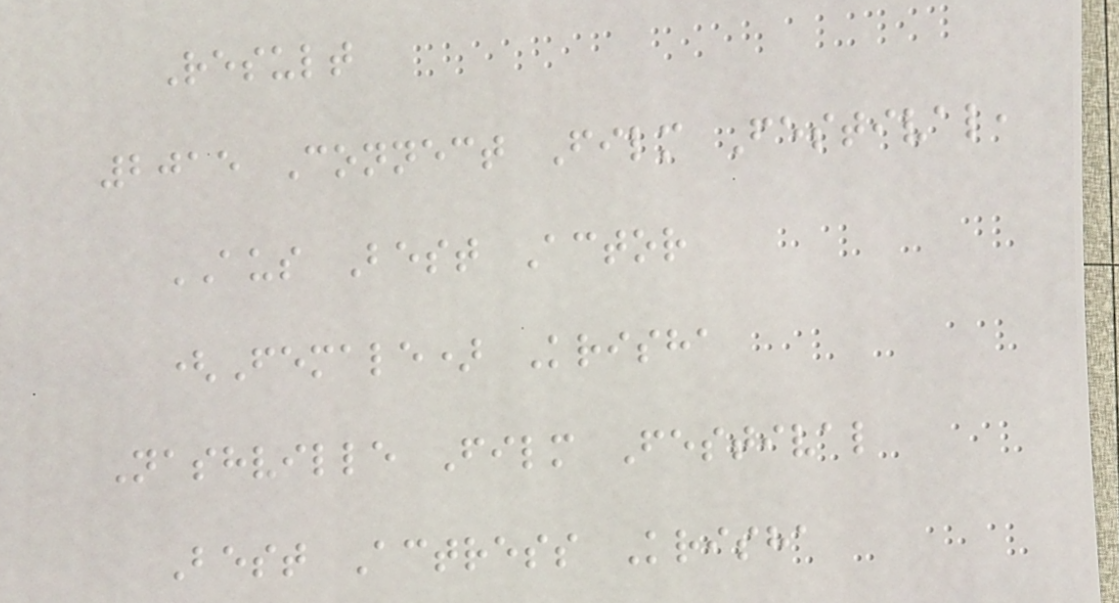Result
2015 Connect Film Festival,
AUS Best Actor
(Female) Krisha
Nashville Film Festival
Best Actress Krisha
